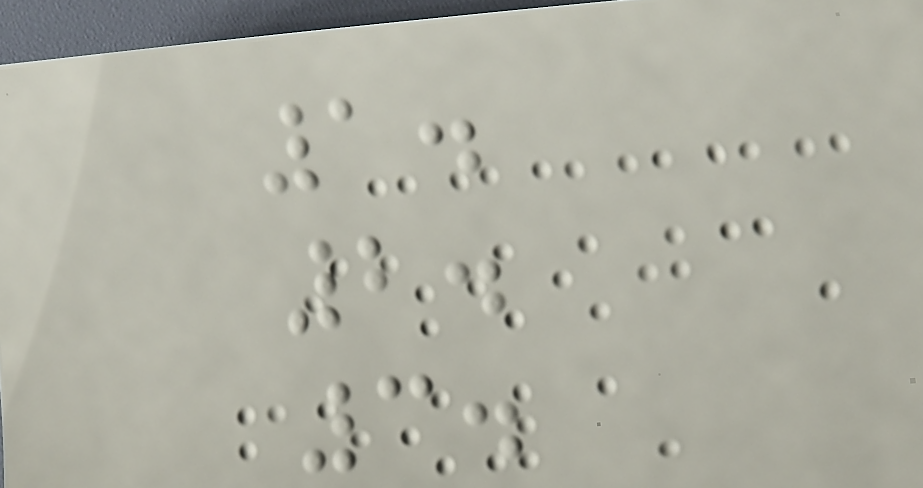1.
2.
3.
